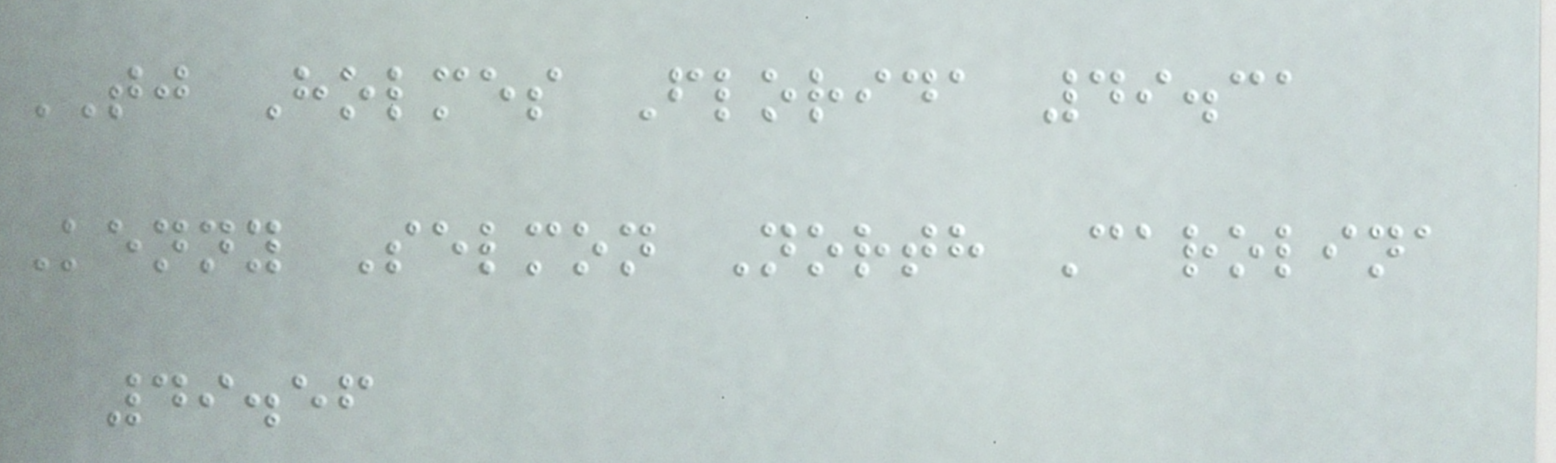TJ Holmes Florida 49.31
Kenny Selmon North Carolina
49.56
